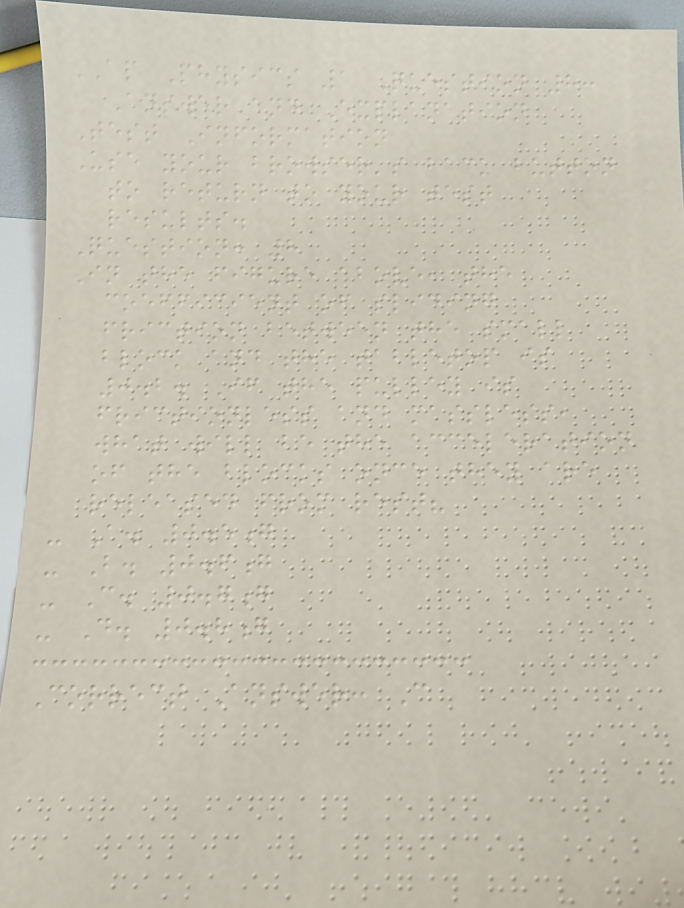AP Physics 1 Question 8:
Answer and Explanation
Test Information
Use your browser's back button
to return to your test
results.
Question: 8
In the figure above, the
coefficient of sliding
friction between the small
block and the tabletop is
0.2. If the pulley is
frictionless and massless,
what will be the acceleration
of the blocks once they are
released from rest?
- A. 0.5g
- B. 0.6g
- C. 0.7g
- D. 0.8g
Correct Answer: C
